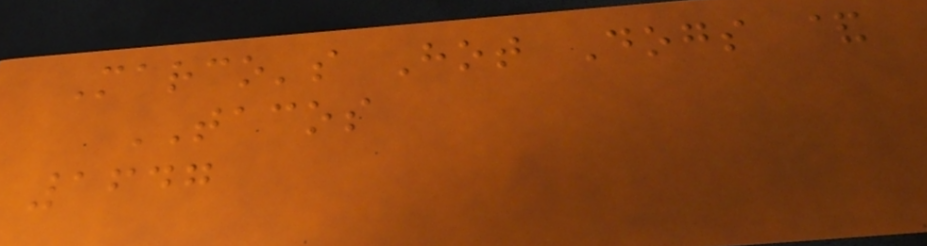Marco's Hot Dogs &
TACOS
1647
